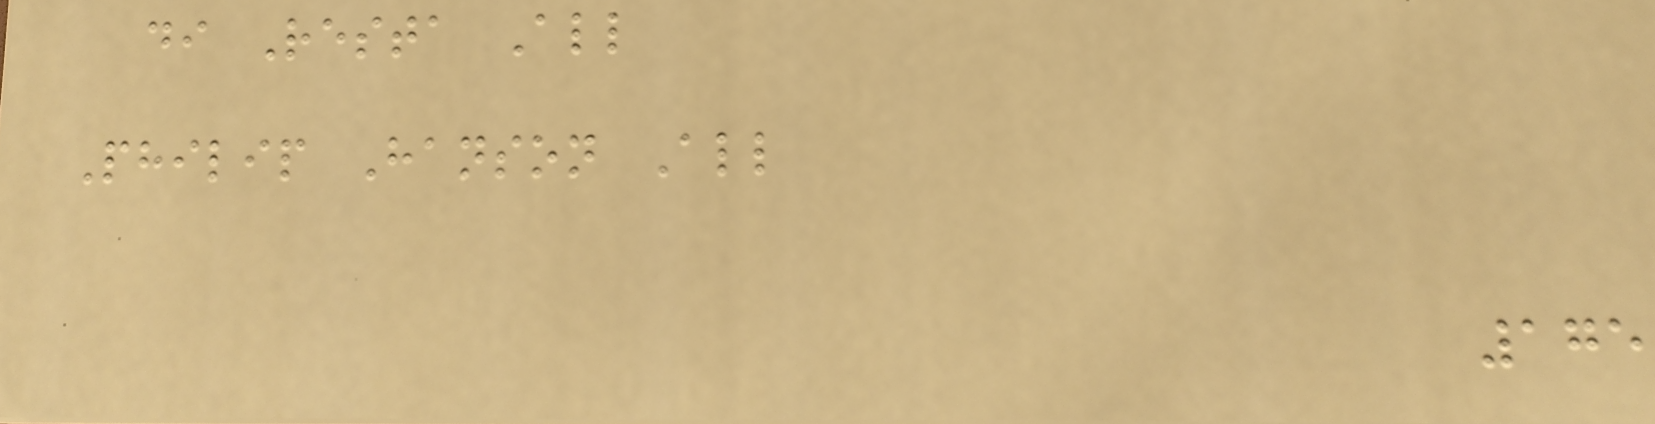di Resta All
Philip Hanson All
175
